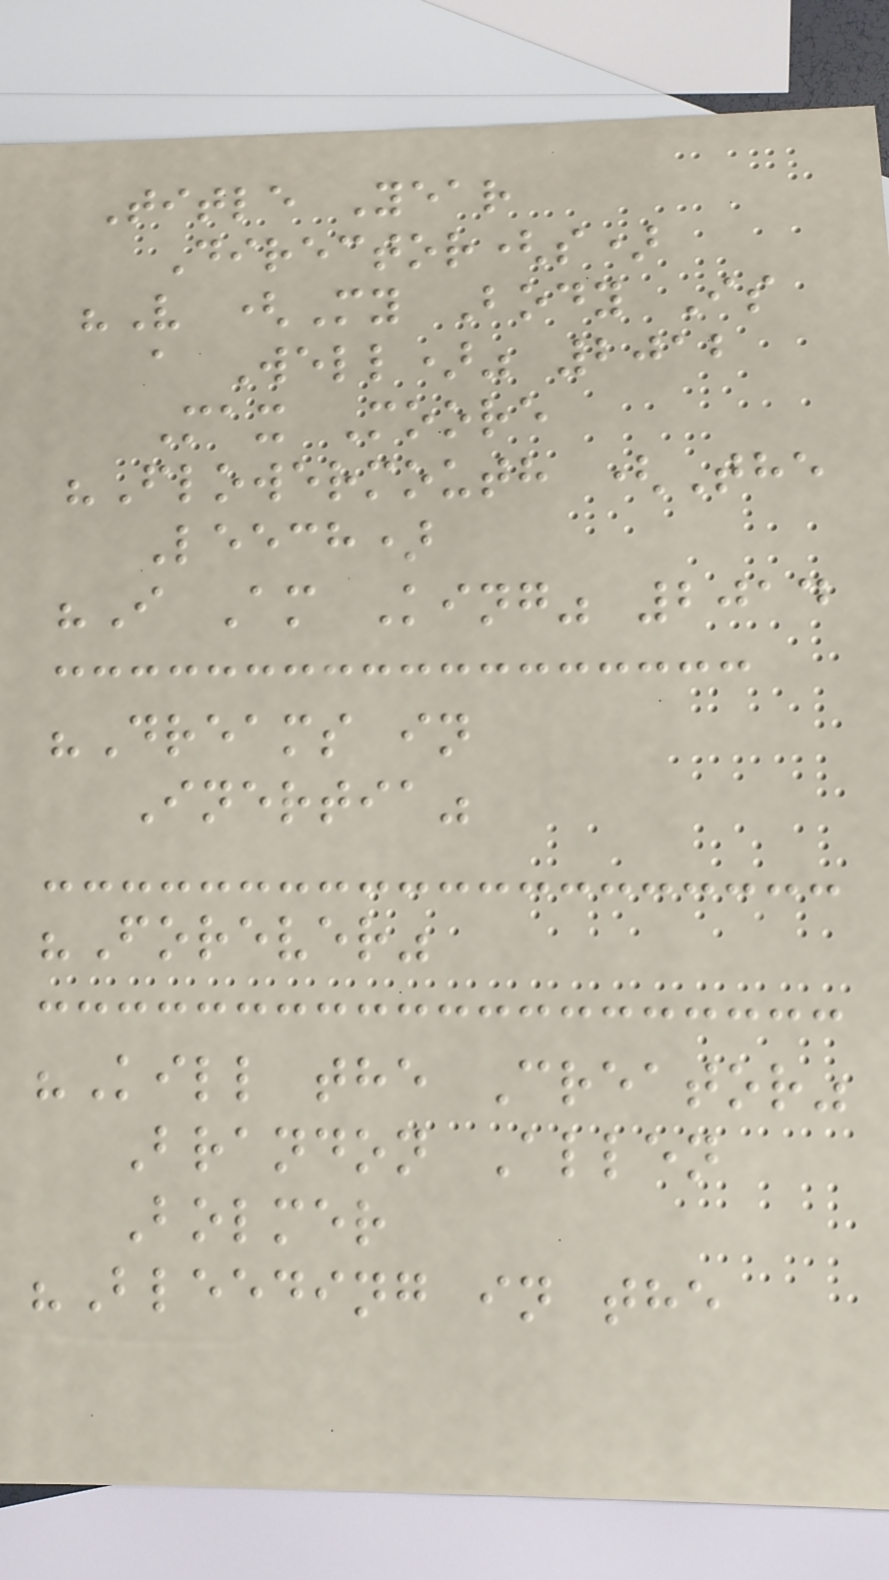Title Year
Director(s)
"V (My Body Is
a Well)" 2012
Max Moore
"Flowermouth (The
Leech)
"I Am King" 2014
"Dreams in
Inertia"
"Forever"
"Kill the Creator"
Brandon Allen
Bolmer
"Bleeding in the
